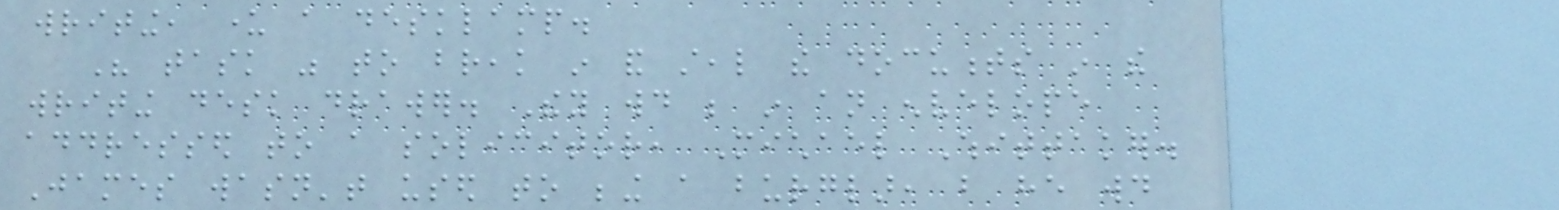writing, under a desklamp.
His task was to break in and steal the documents in the
writing desk drawer. They would be in an envelope
addressed to a solicitor, Michael Whittaker.
James wasn't used to being a burglar, but he would
